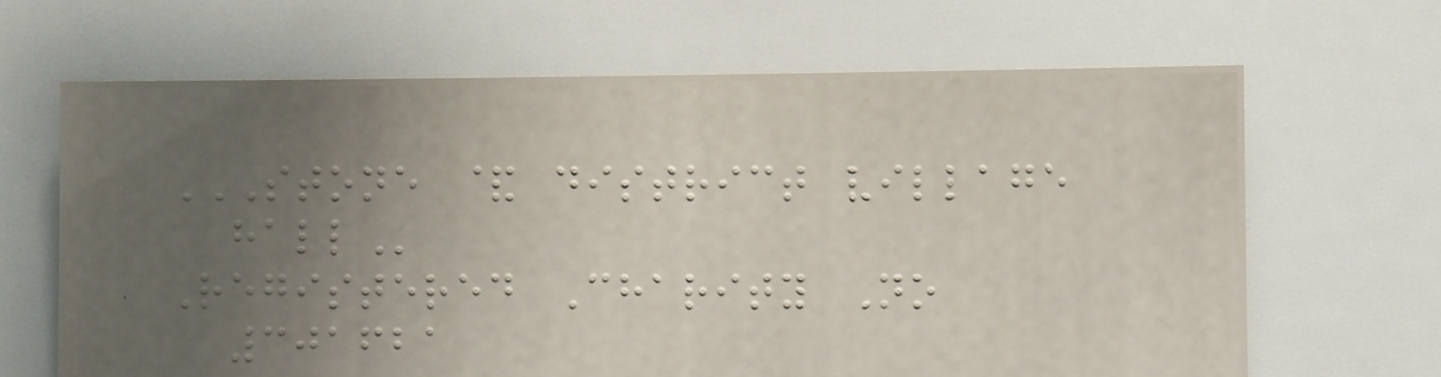STONE & DISTRICT VILLAGE
HALL
Registered Charity No
301621
